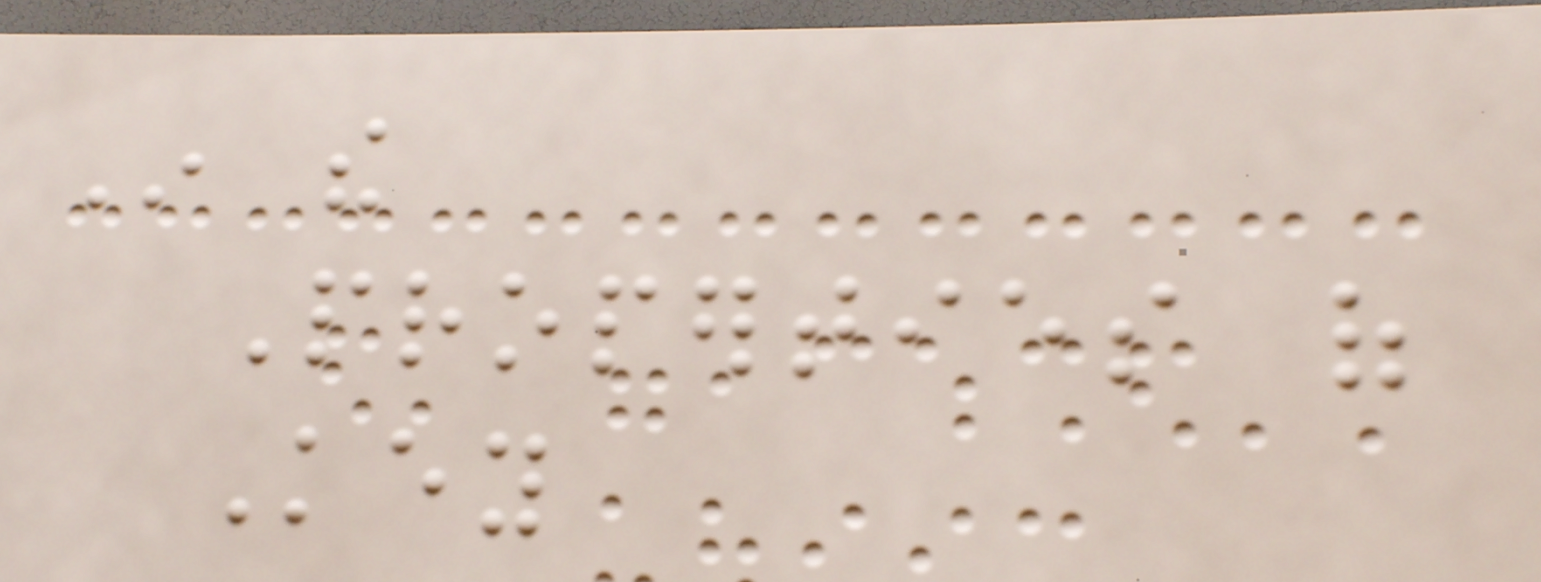In the
Properties of
Key
